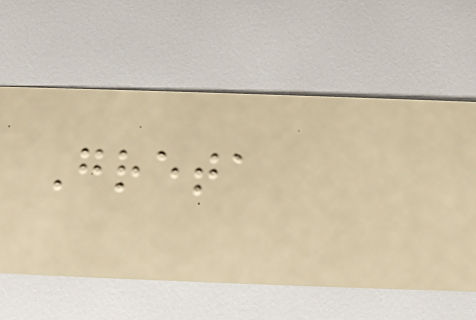Greta
